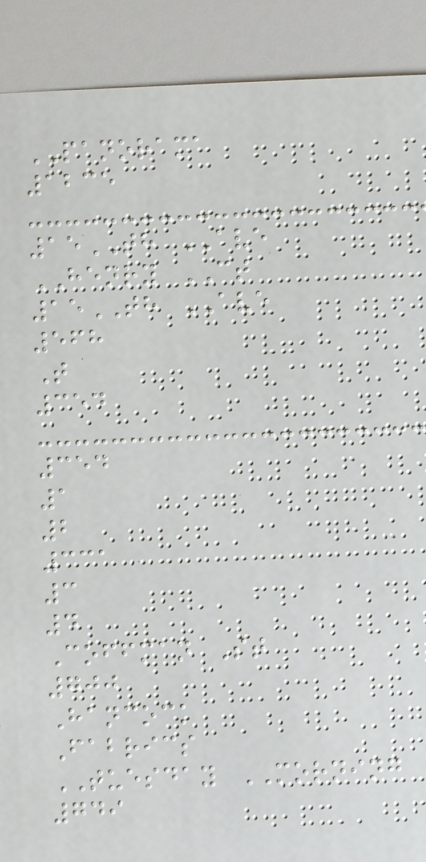PANORAMA
1235
15TH AVE
HENRY CT
15TH AVE
568
T
354
354
1
2
331
3
4
Coffman St
700
Hancock
Fabrics
TUESDAY MORNING
749
